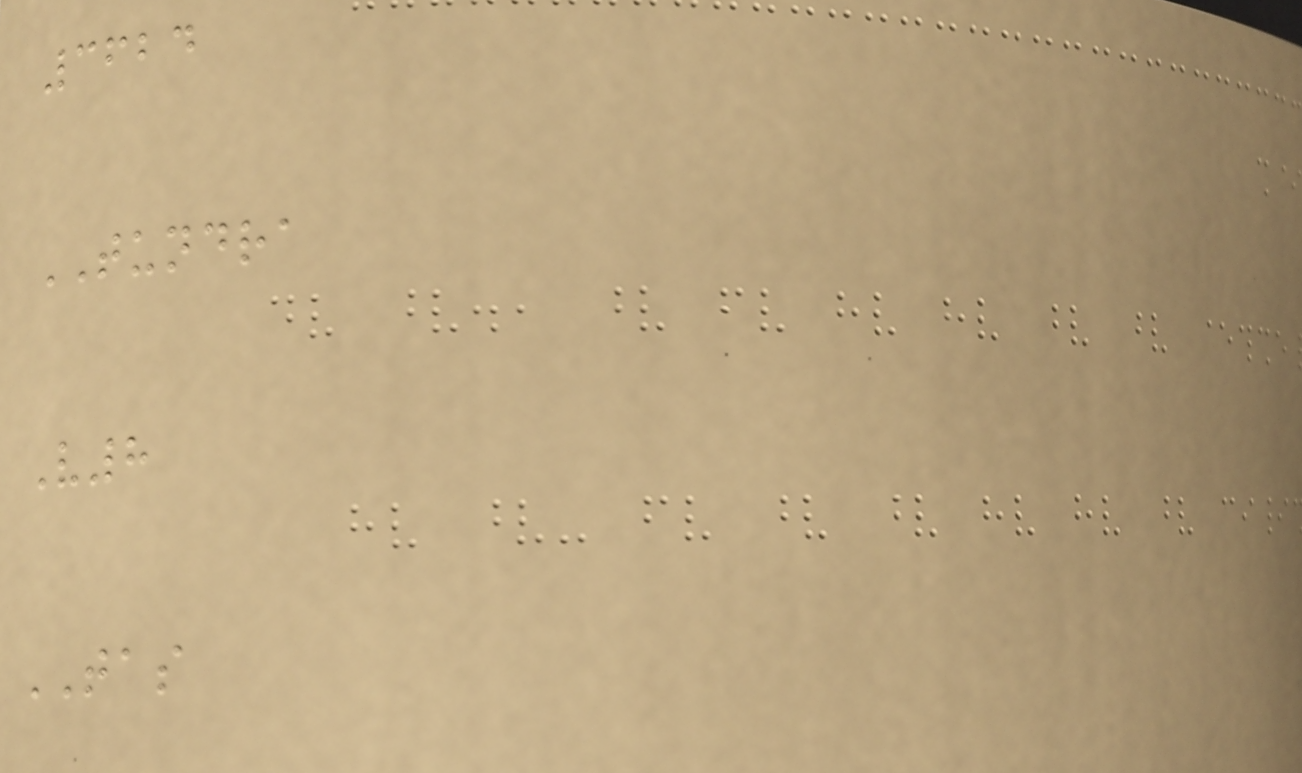3624
TUNDRA
V8
TAS
